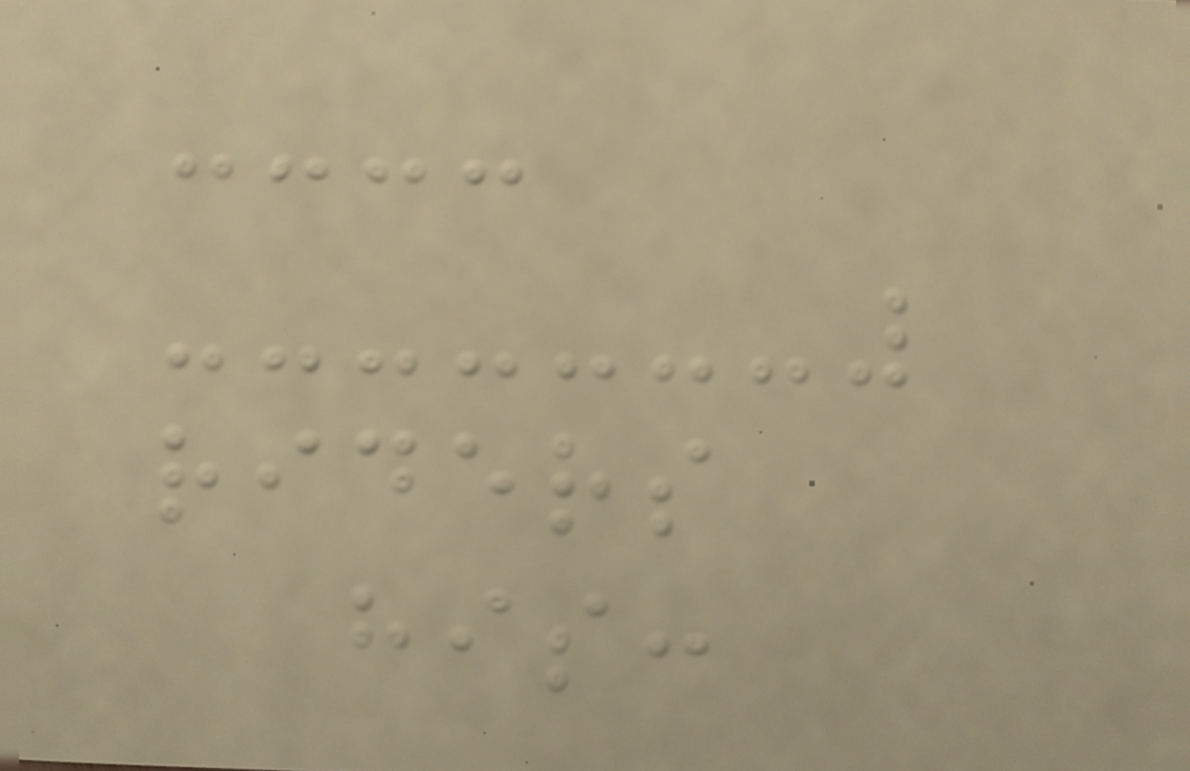riders
his:
